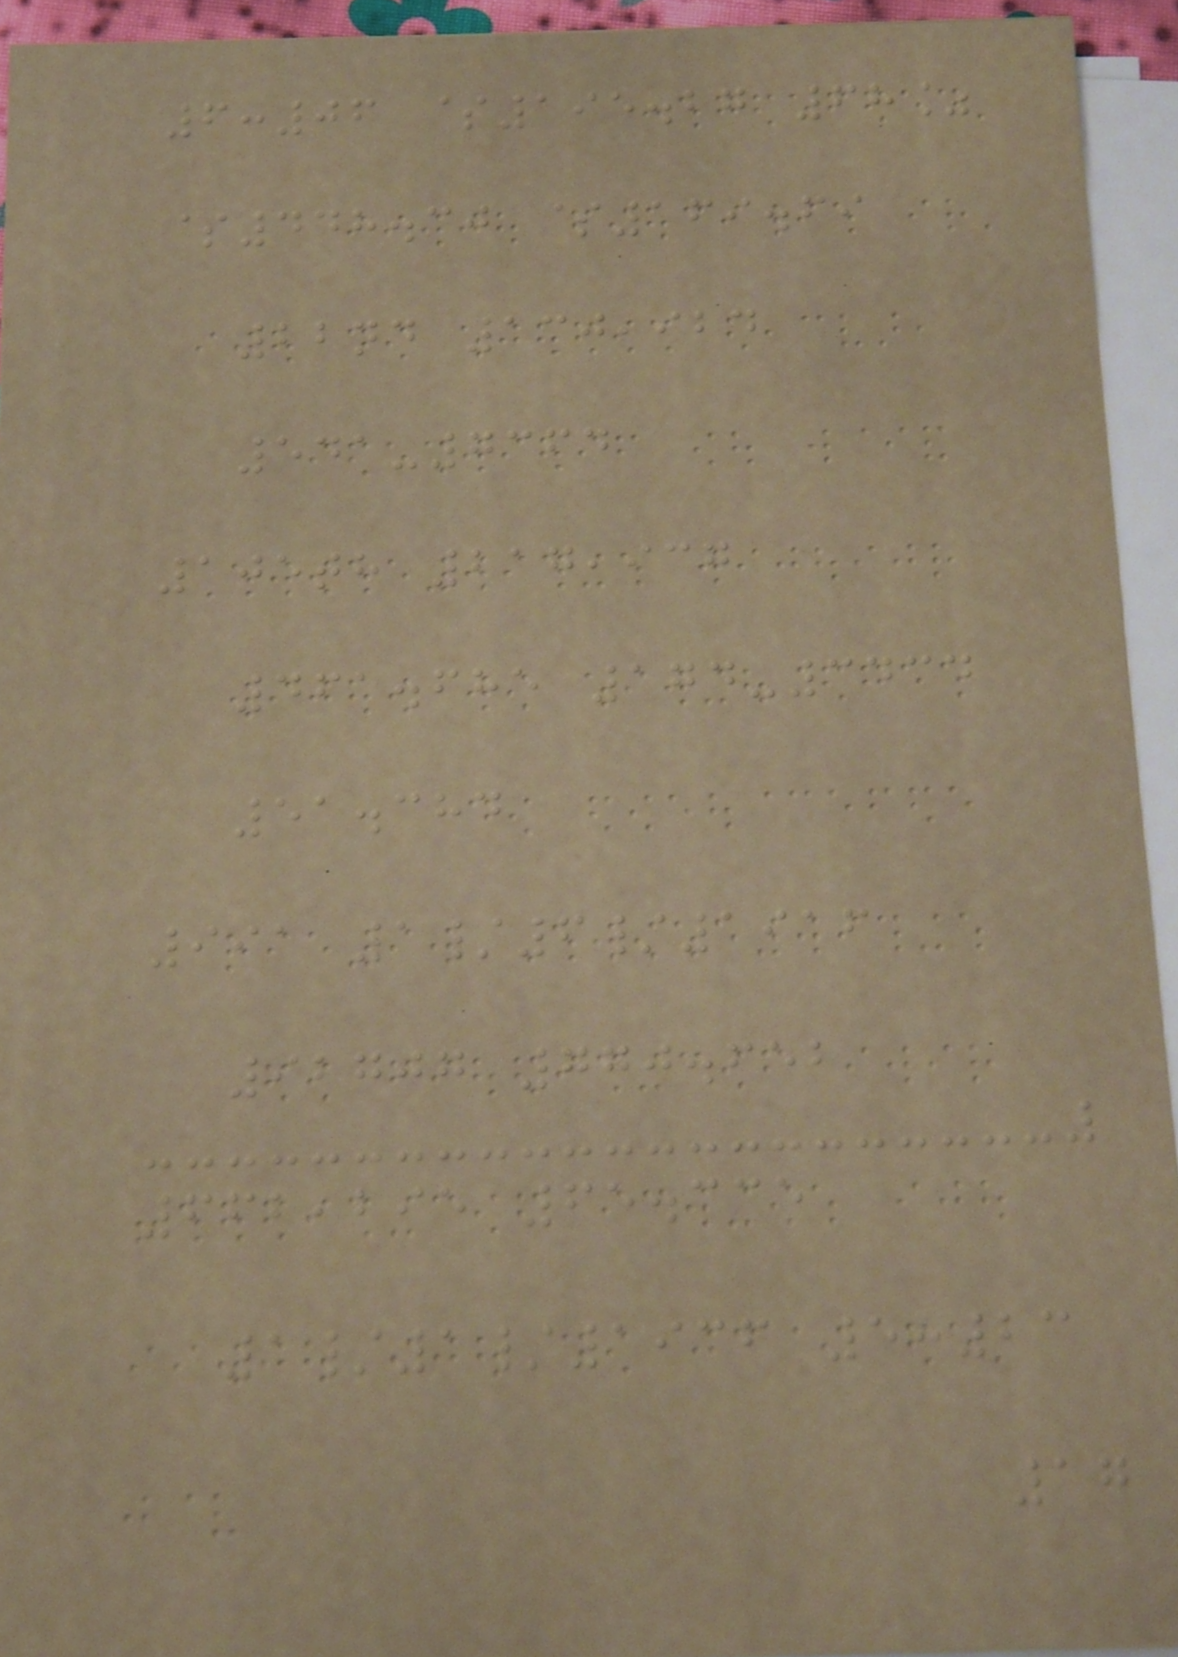6:06 $195.27 68%
$448.30 $169.69
22nd 130,924
541-7364
105th 217,937
461.685 174-3434
51.384
991 1/6/1916
92707 770.652
662,295 65.335
1/1/1936 5:23
17
